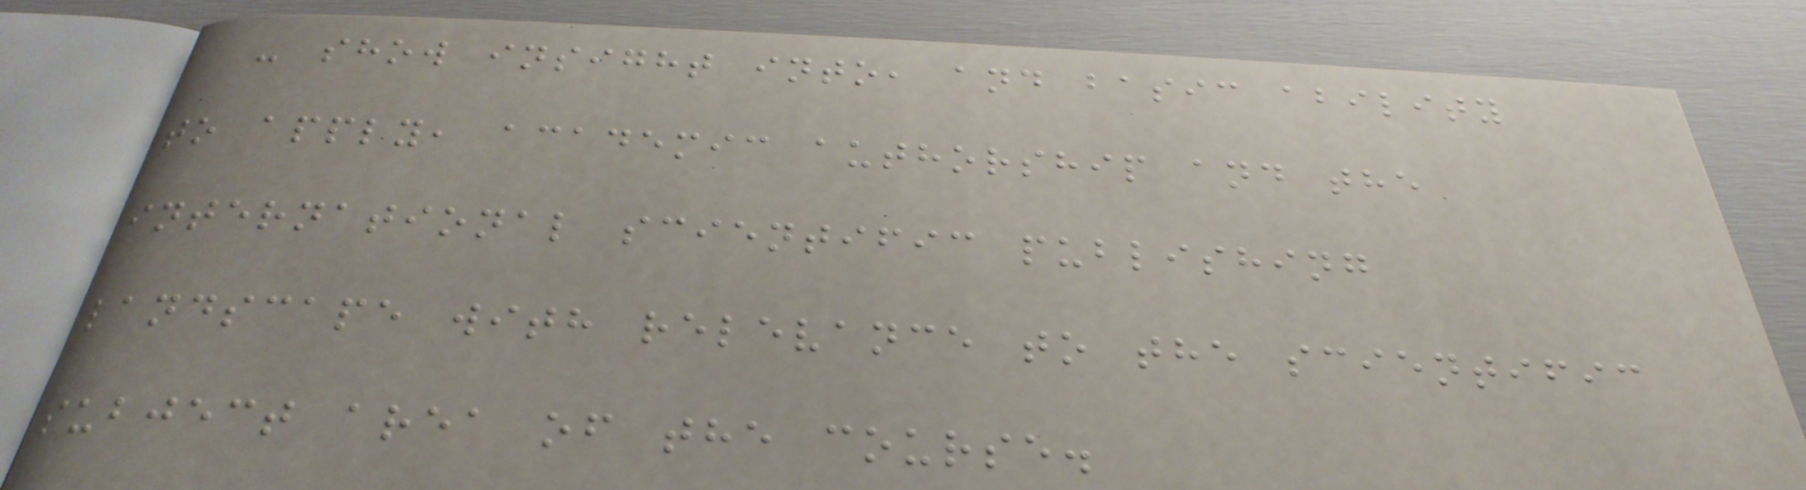- show insight into, and basic ability
to apply, academic authorship and the
international scientific publishing
landscape with relevance to the scientific
subject area of the course.
